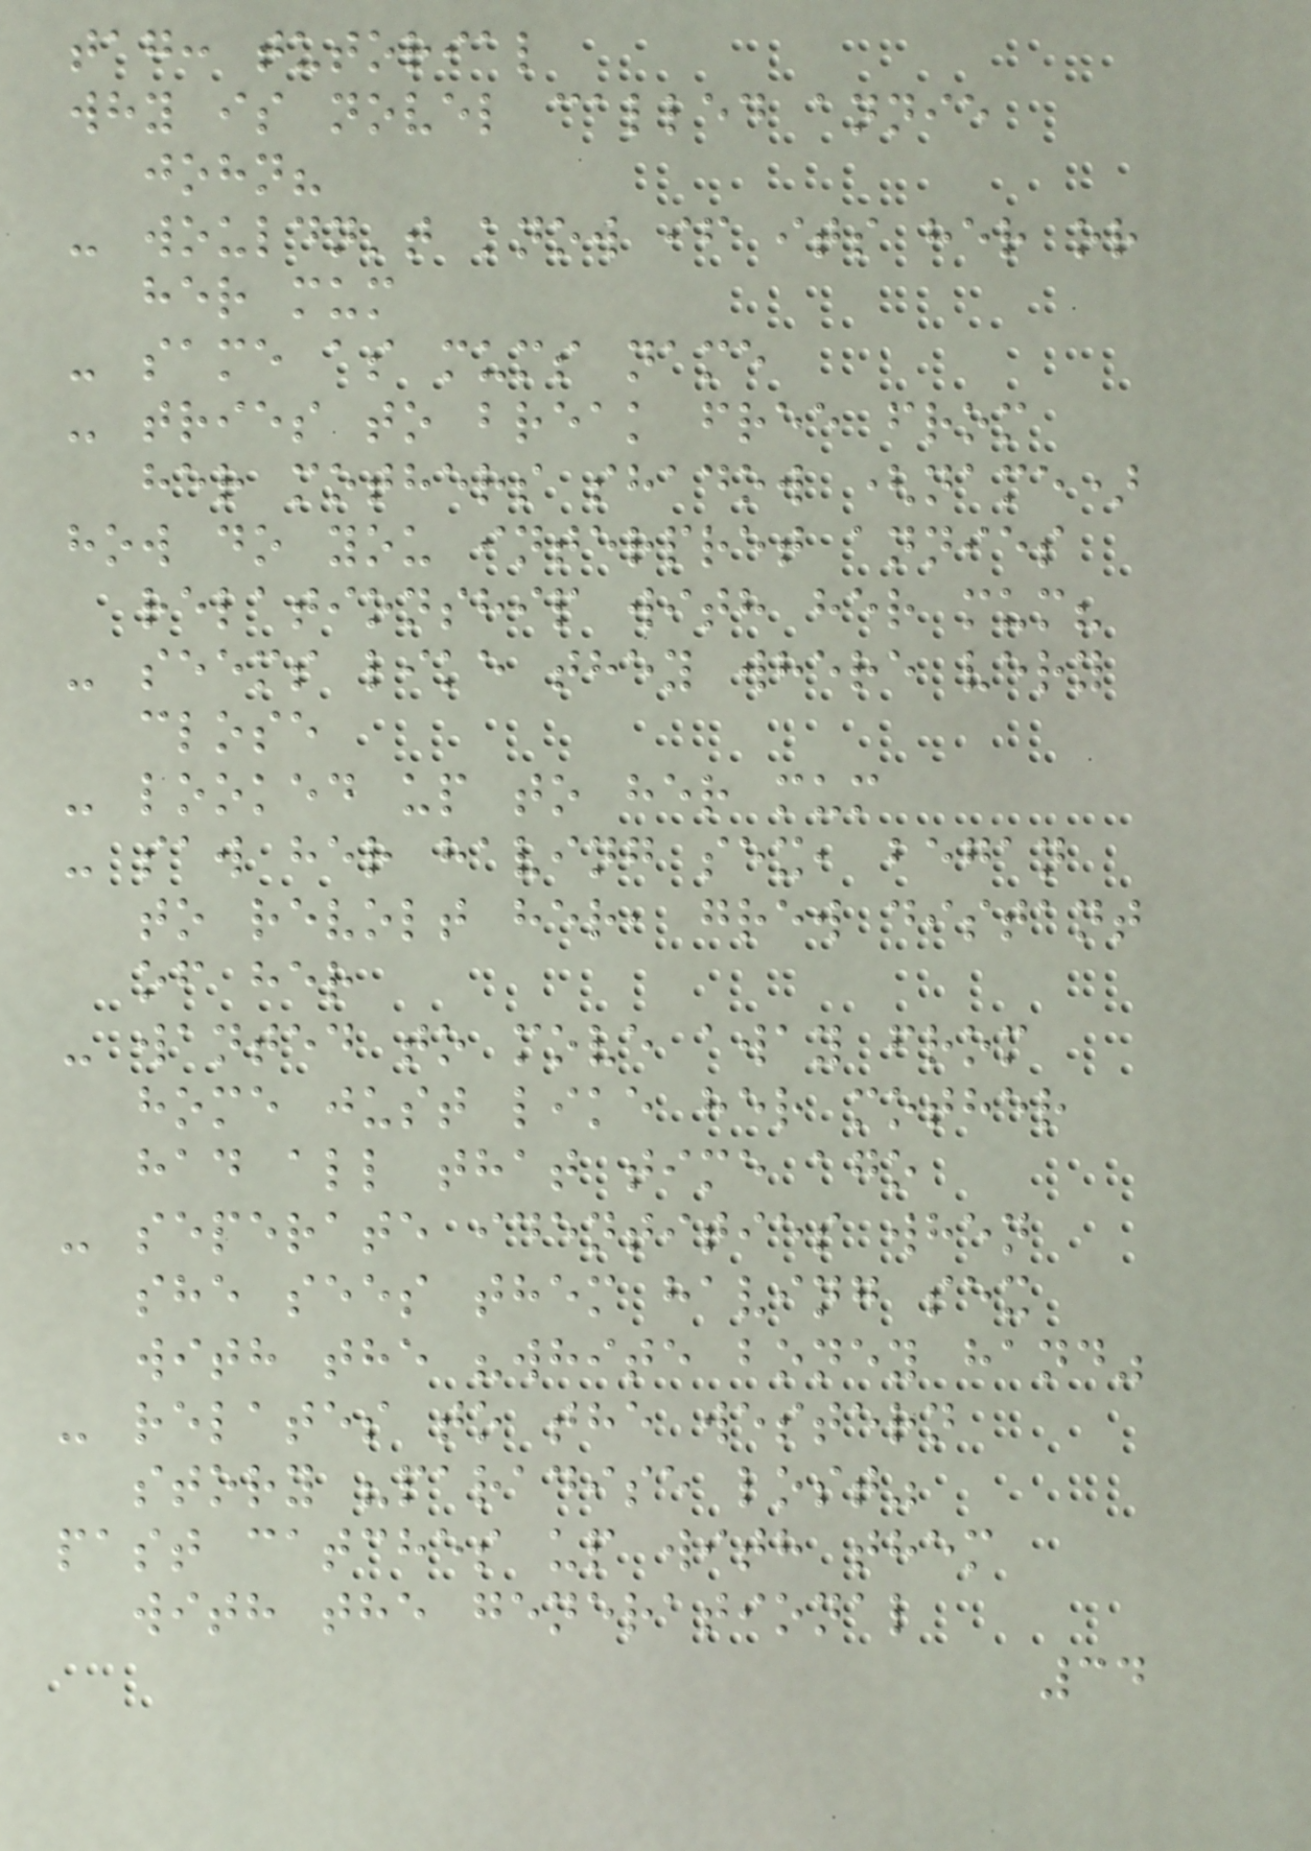tag: tutorial
why is novel called annie
john?
- wouldn't know if its her or
her mum
- same as mums name
- tries to break free from
her mothers shadow (name)
how do you interpret annies
relationship with her mum?
- seems like they where very
close
- looked up to her mum
- saw her having sex, began
to revolt her, grew distant
of her
- wanted to move away from
home just like her mother
had all that time ago
- seperate identities when
she sees them having sex
with the "white boney hand"
- relates to the western
story "paradise lost"
past catches up with them
with the generational
34
